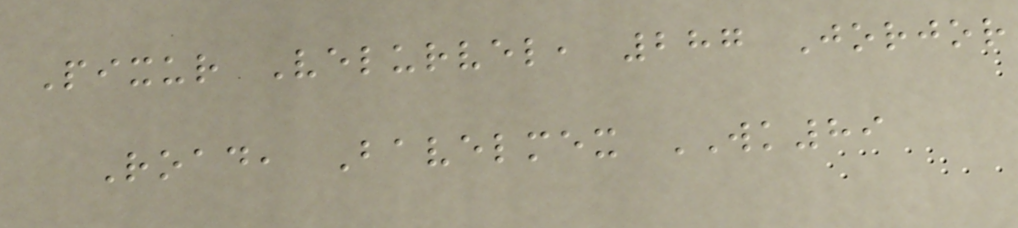Pixur Velurvel, 287 Jorjor
Road, Bavelmex WK89
